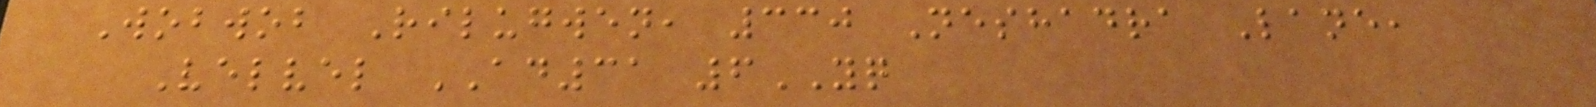Wobwob Rilugwen, 330 Neshadra Lane,
Velvel AD31 6YQ
